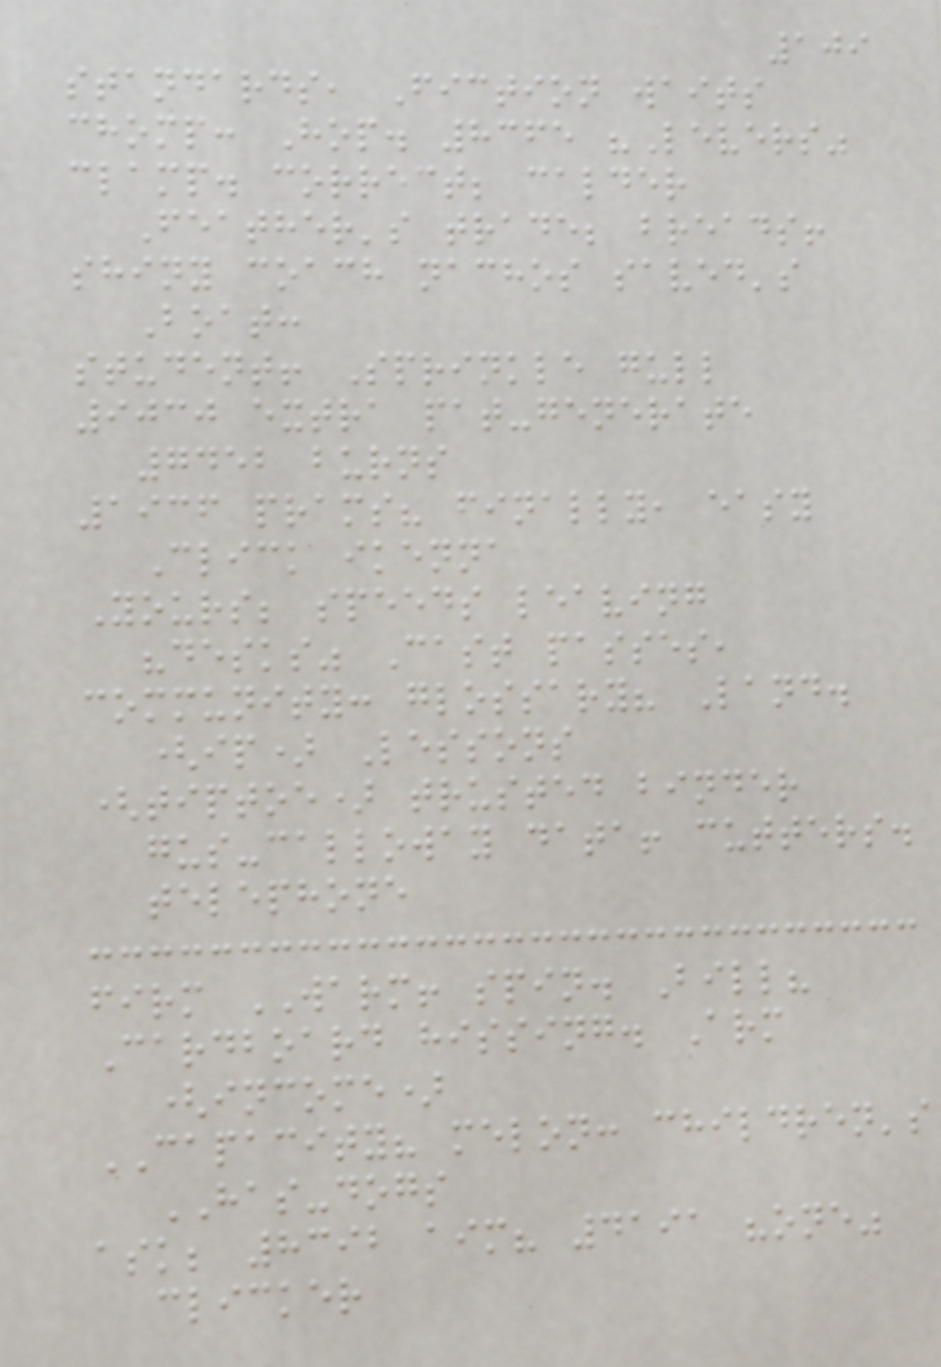109
standards, Fiction waits
chomp: Hop. 8365 "Levers"
clamp. correct; calder
Feather's trade; breads!
shiny coach nachos saved's
Boat:
student! Sprinkle gull
9030 extra pat-generate
7452 burns
1936 prams? finally, easy
Click ikenna
Yours; speeds leaving
"desks" Cast passes,
community: glossary? Land.
(ip) Lessons
(tiptoe) trusted binder
gus-calloway data! cutters.
telephone
firm WARM! spin. Bill?
Cardboard hissing. Arm
(income)
CAPACITY? melon: children's
HAS-dogs
ask; 8392 aim? 4191 "one"
clicker
